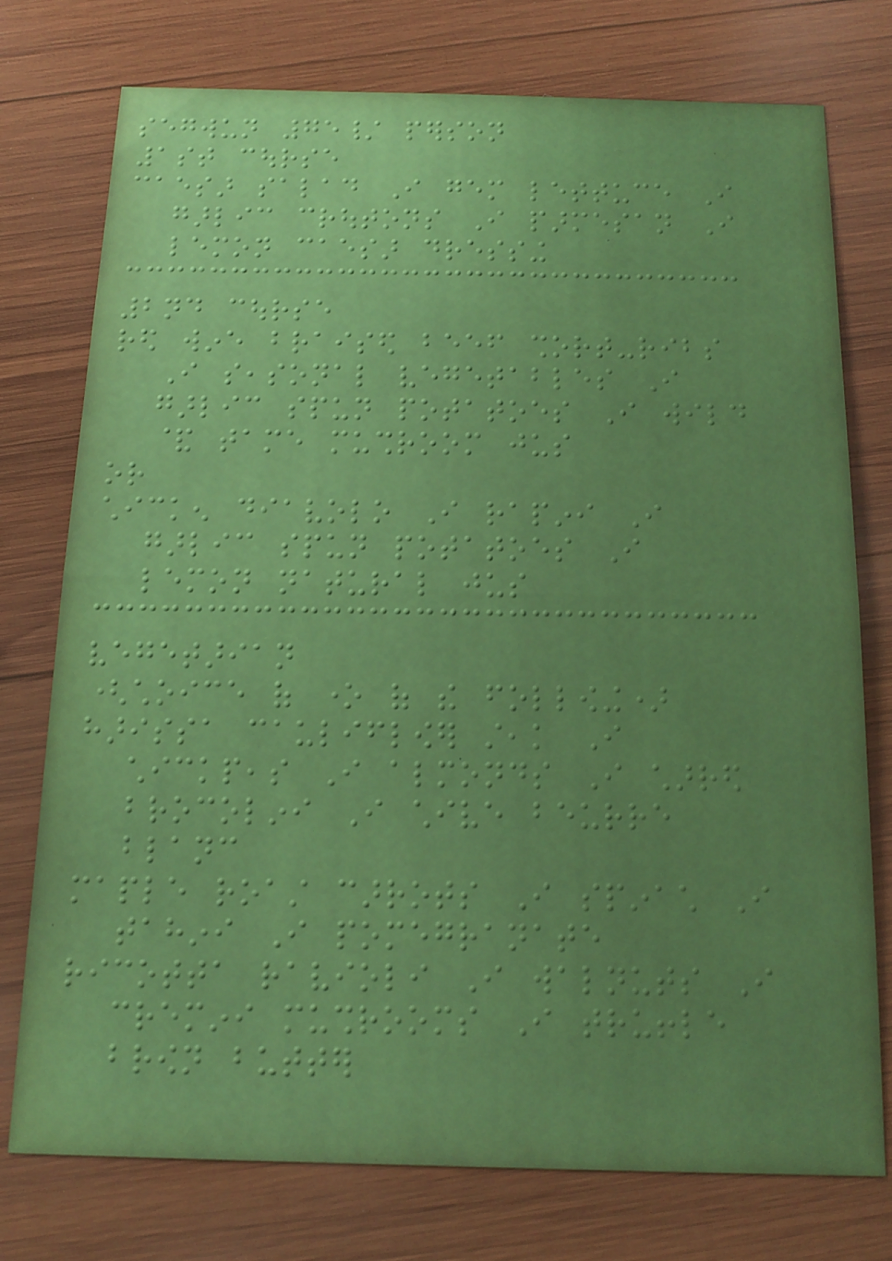segwun 75/ person
1st course
caesar salad I gem lettuce I
garlic croutons I parmesan I
lemon caesar dressing
2nd course
red wine braised beef short-ribs
I seasonal vegetables I
garlic spun potatoes I wild
& tame mushroom jus
or
chicken diavolo I rapini I
garlic spun potatoes I
lemon natural jus
vegetarian
(choice of one of the following)
harissa cauliflower steak I
chickpeas I almonds I charred
brocolini I chive beurre
blanc
maple roast carrots I spinach I
tahini I pomegranate
ricotta ravioli I walnuts I
cremini mushrooms I truffle
brown butter
